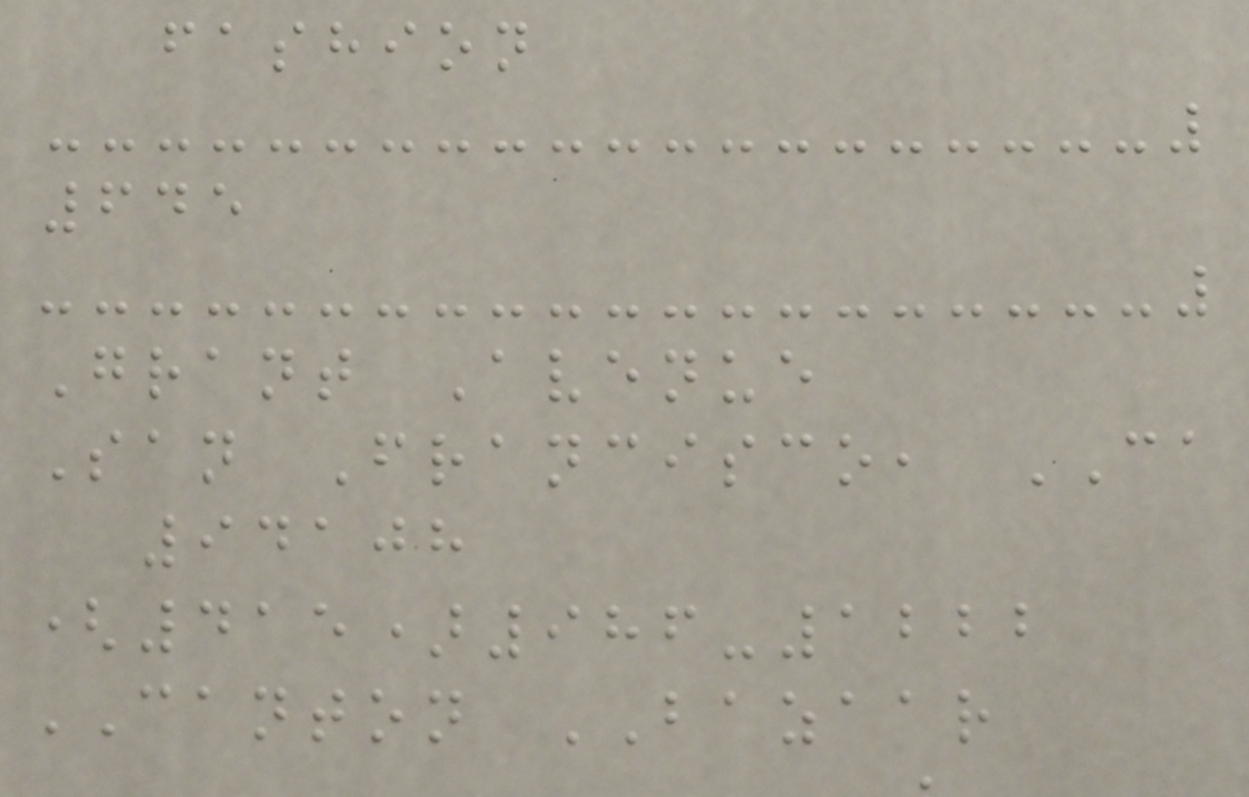fashion
645
Grant Avenue
San Francisco, CA
94108
(415)986-1222
CANTON BAZAAR
